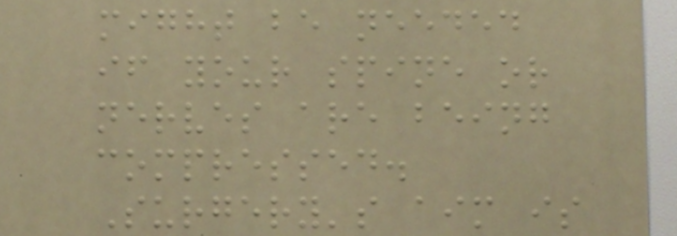might be needed
if your spine or
nerves are being
compressed.
Surgery's aim is
